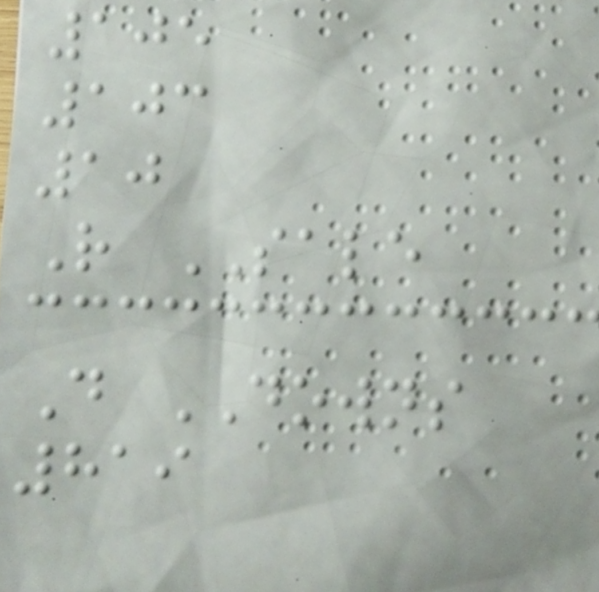105
103
10
R SALE
D DOWNS
819
